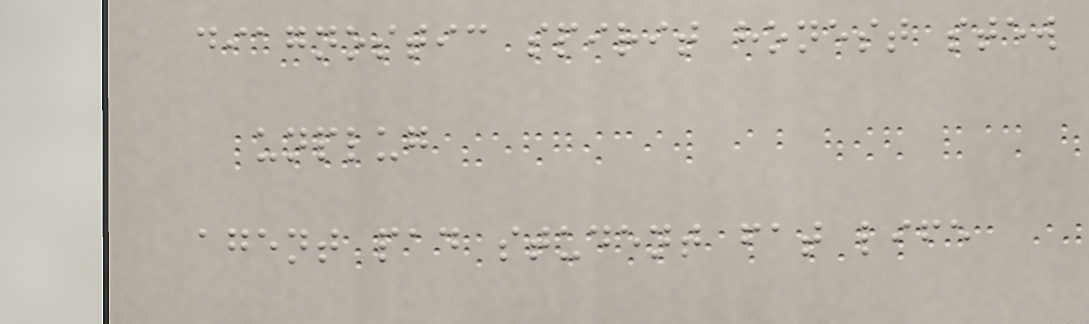diagnostic spirit honest stew
unplug
agent pad student fat life
